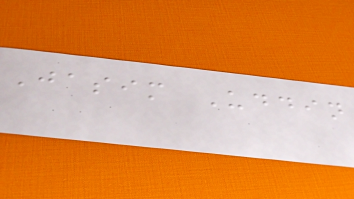Jasim Uddin
